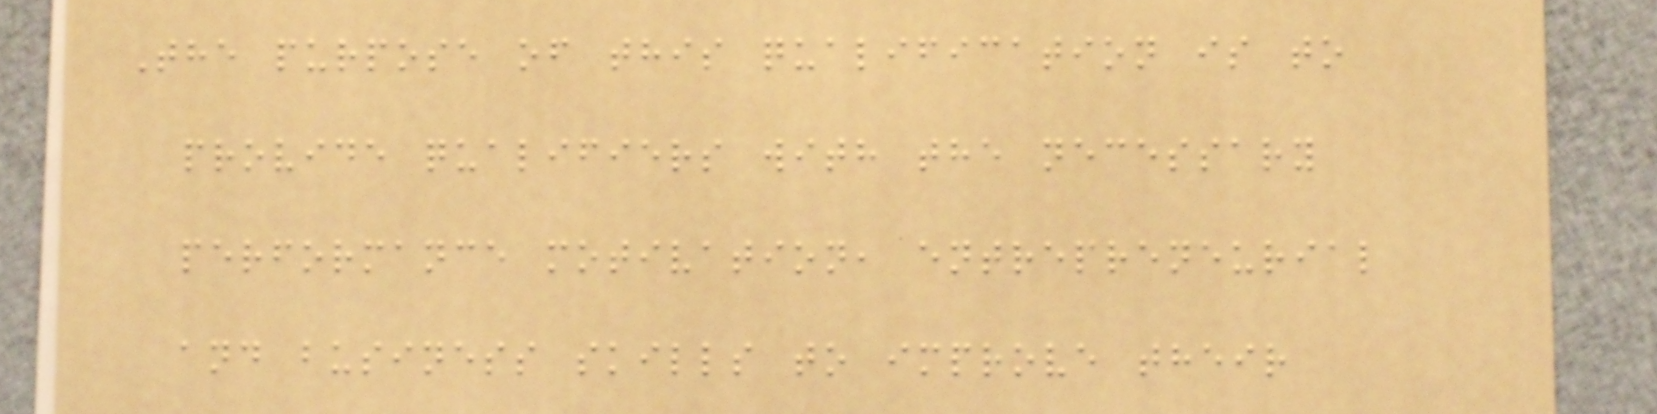The purpose of this qualification is to
provide qualifiers with the necessary
performance motivation, entrepreneurial
and business skills to improve their
